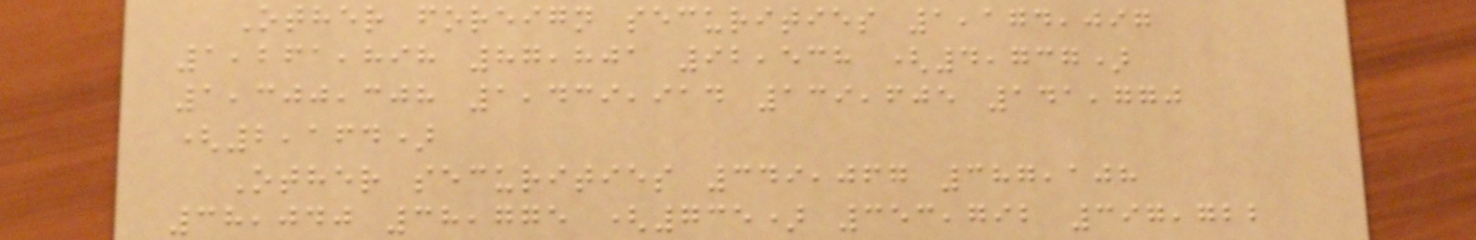Other foreign securities 1,174,097
1,261,898 87,801 92,538 (4,737)
1,300,308 1,439,914 139,605 141,770
(2,164)
Other securities 349,067 387,108
38,040 38,775 (735) 353,792 397,722
